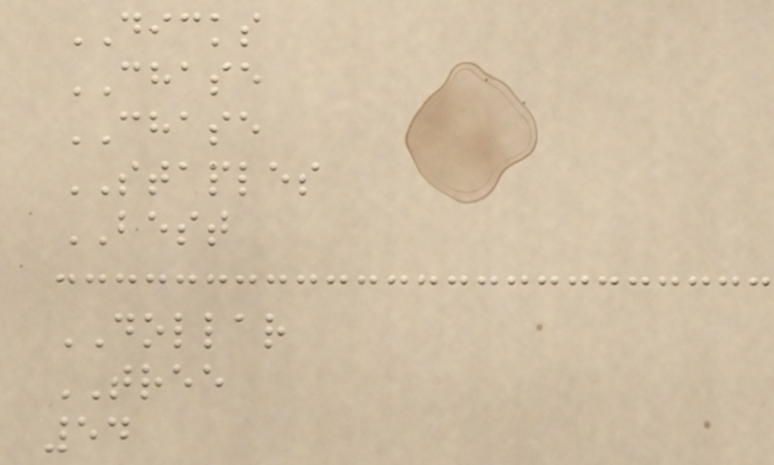DICKS
CHASE
CHASE
STAPLES
BEST
DOLLAR
TREE
54
